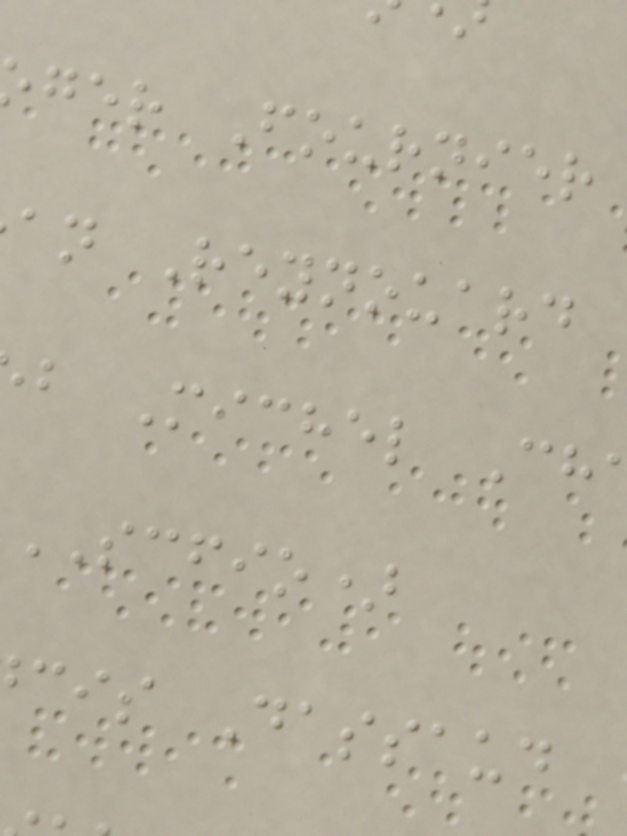ger Fournier
an Reynouard
b Michel Ch
SCFIO)
cis Dassaud
